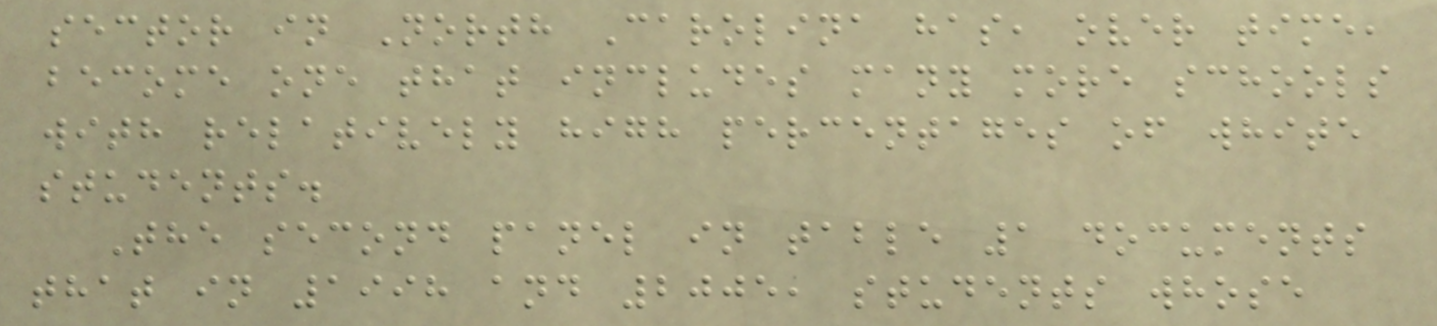sector in North Carolina has, over time,
become one that includes many more schools
with relatively high percentages of white
students.
The second panel in table 1 documents
that in 1998 and 2005, students whose
